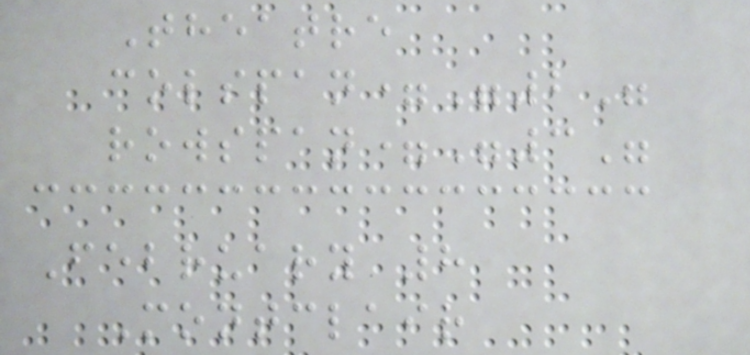Theatre
colspan="2"
rowspan="3"
February 8
Montclair
